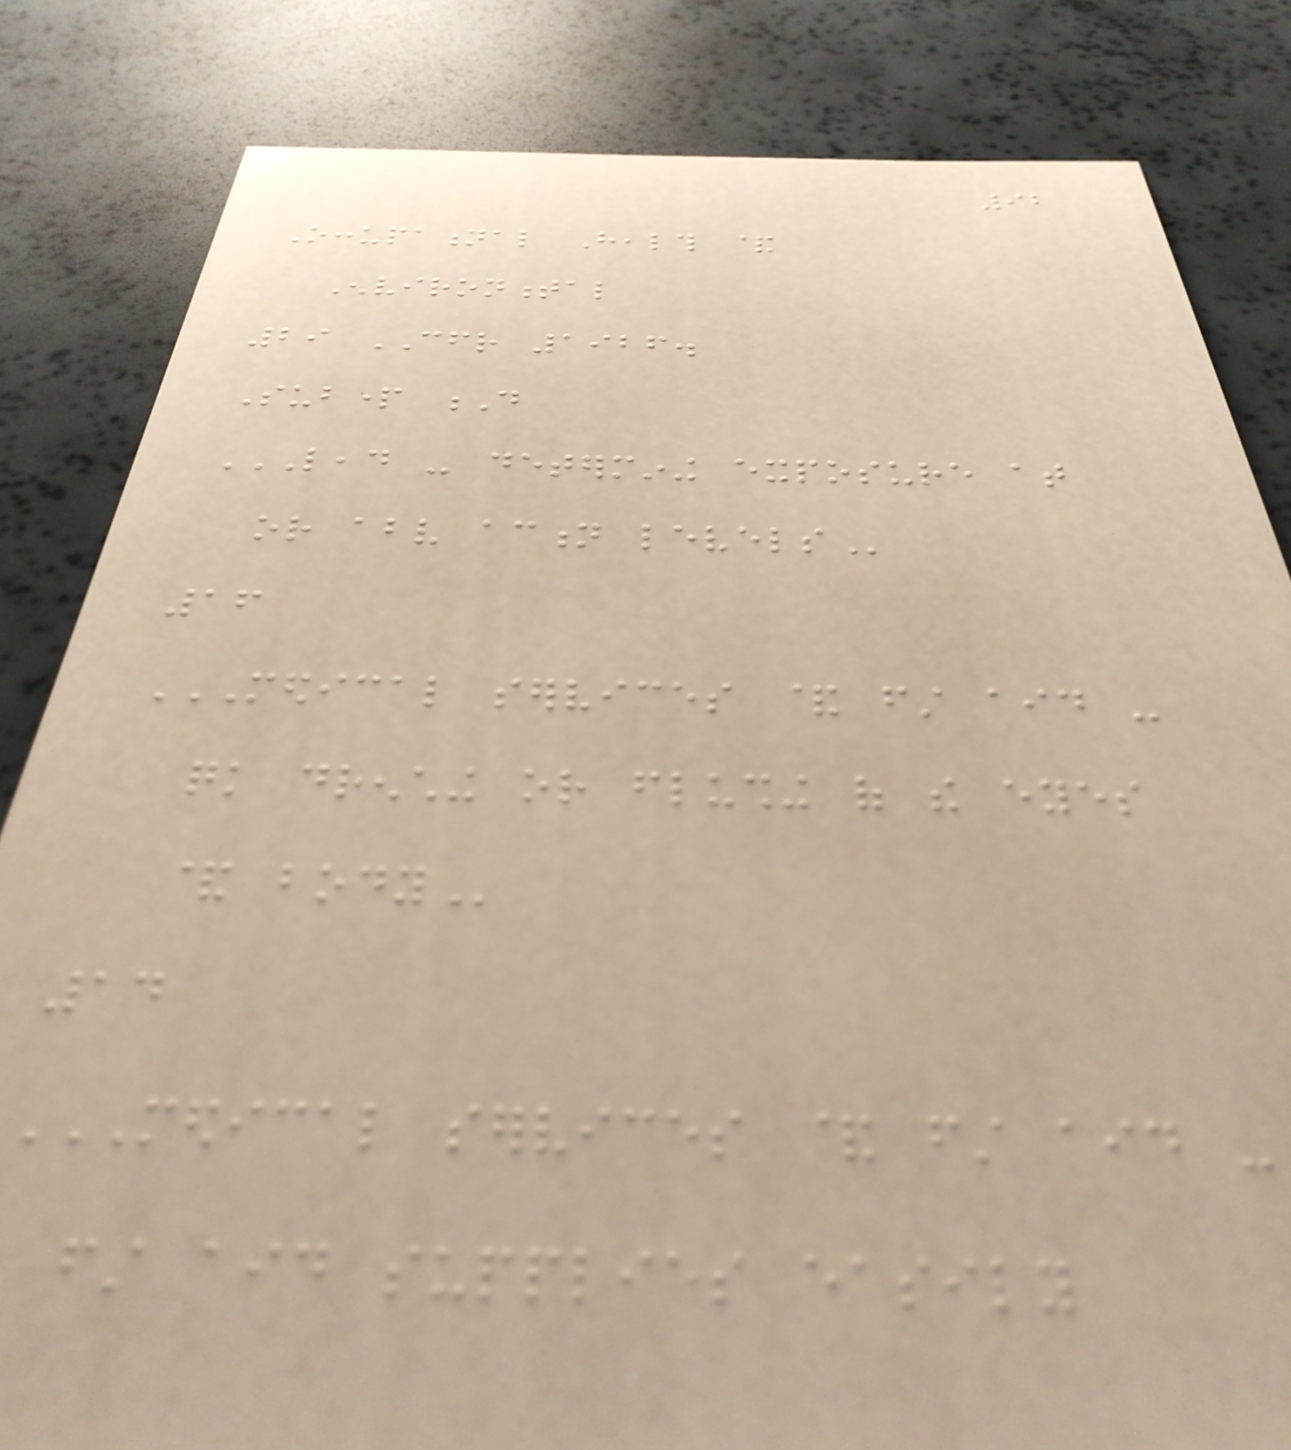92
Occupational Health &
Environmental
29 CFR 1926.
Subpart D
LEAD - DETERMINING EXPOSURE AT
OR ABOVE ACTION LEVELS
16
MEDICAL SERVICES & FIRST AID -
QUICK DRENCHING OR FLUSHING OF THE EYES
& BODY
14
MEDICAL SERVICES & FIRST AID -
FIRST AID SUPPLIES EASILY
